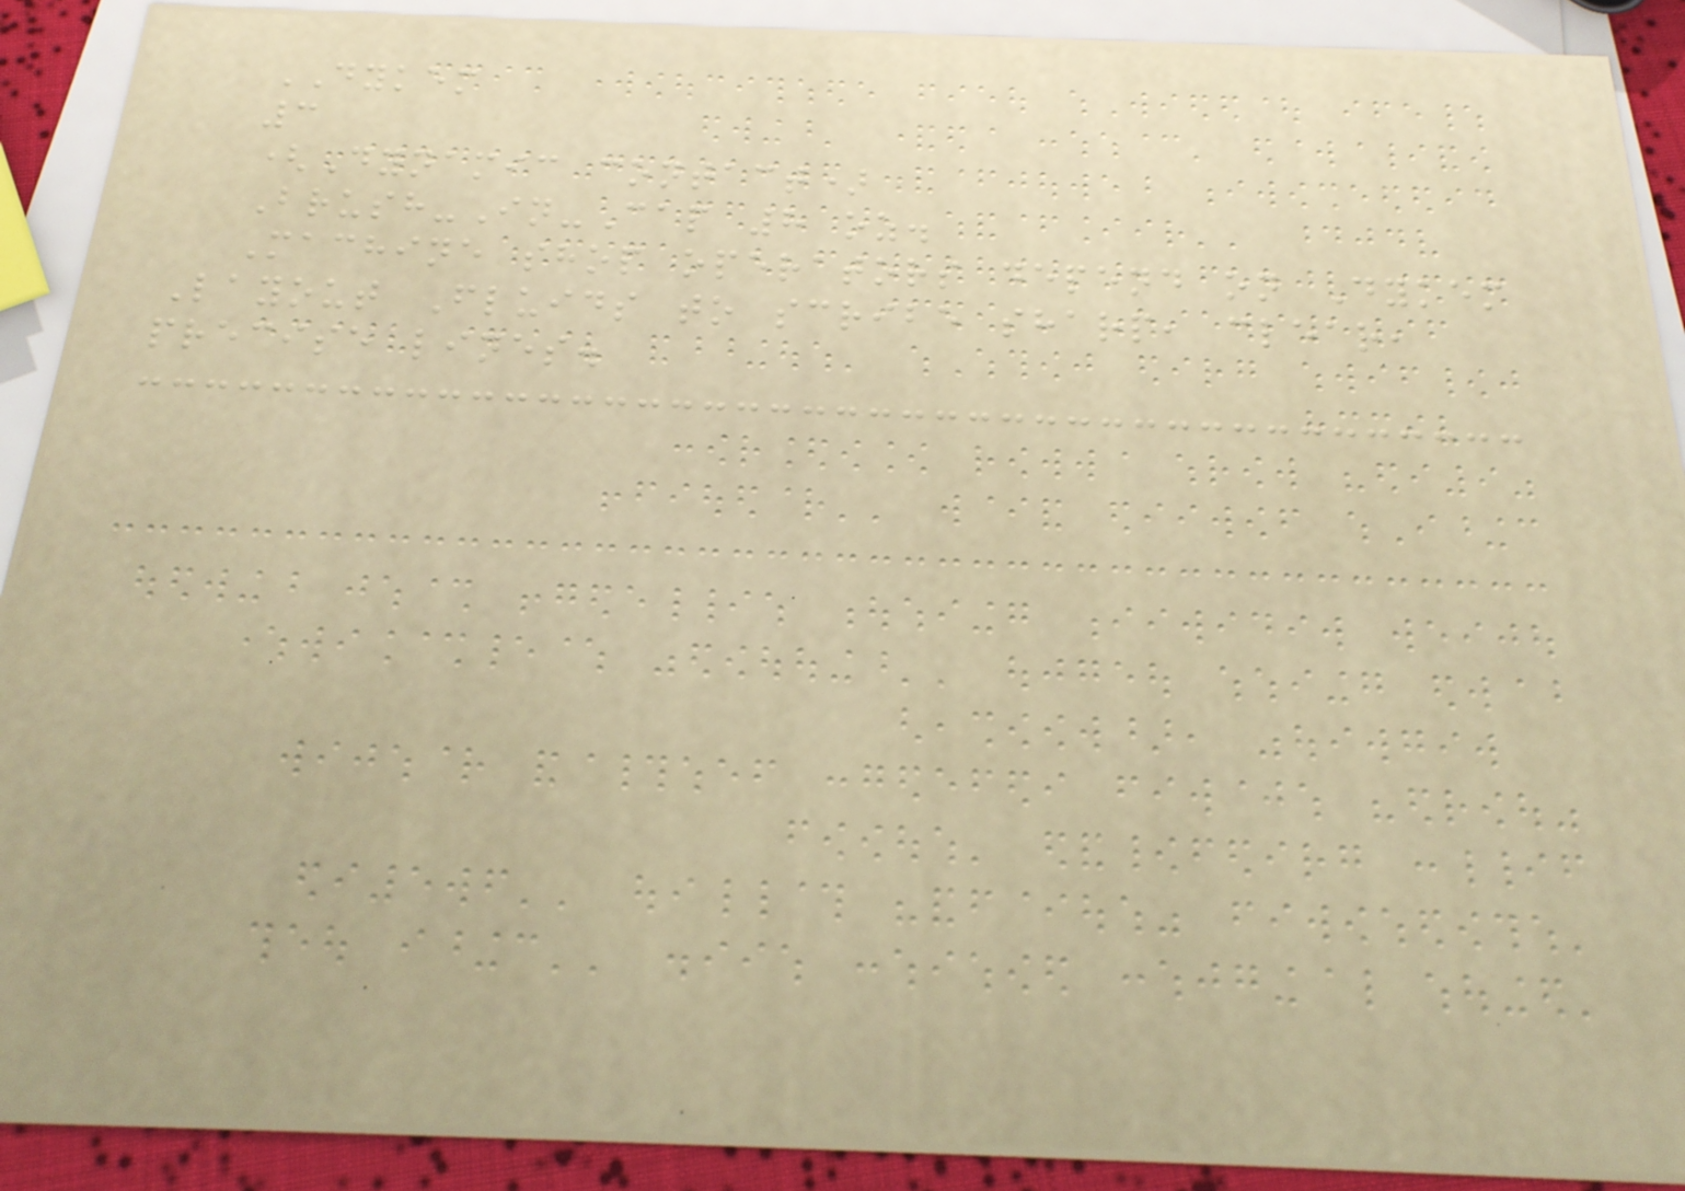DYKEM
3
(Dynamic contact)
Brush-In-Cap 8 oz.
Machine shop operators depend on Dykem
Layout Fluids to scribe sharp, clear,
precise lines.
